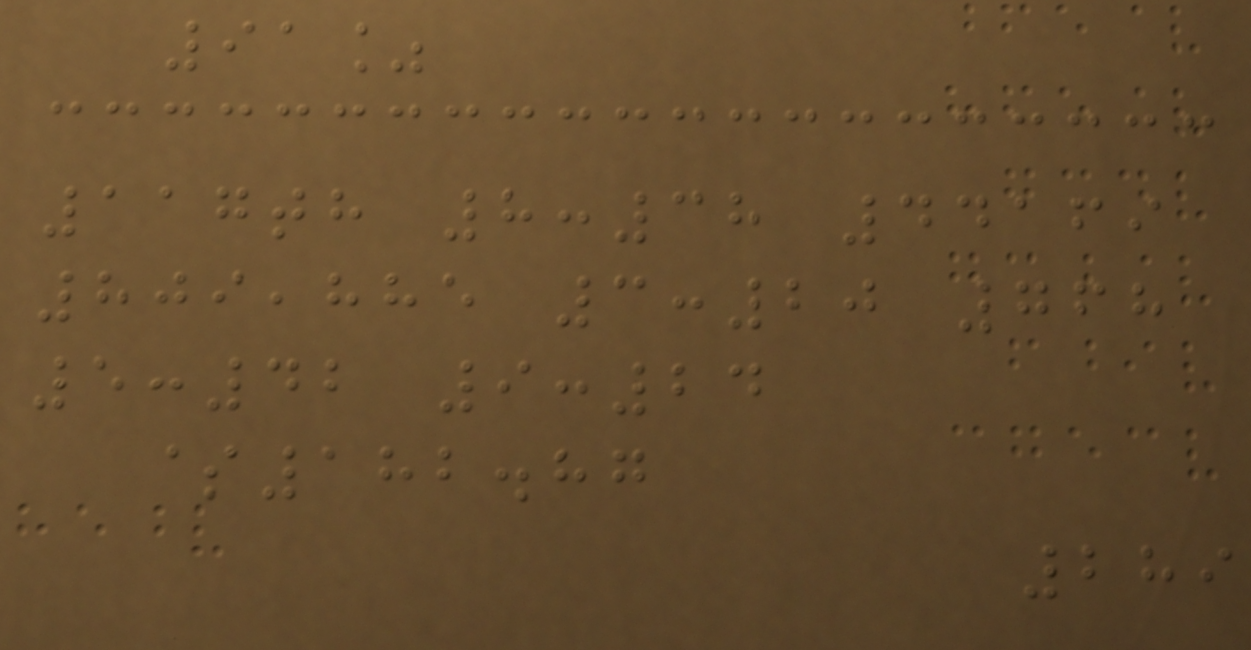91%
117th 8:38 44169
809,885 3:20 768
5:42 9:24
$182.87
289
